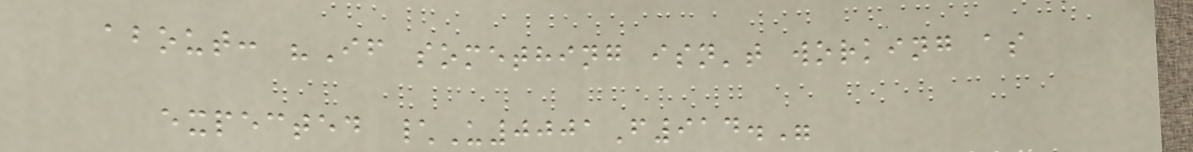about: "If something isn't working as
expected \U0001F914."
